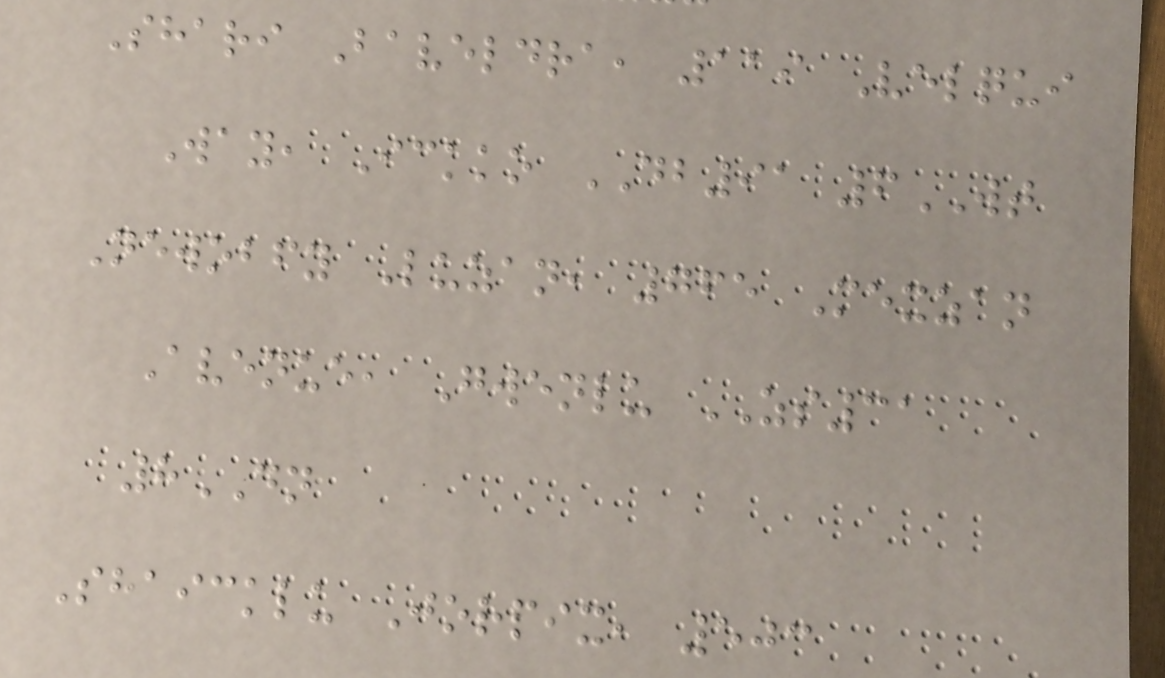Shari Baveldra, 119 Velqui
Way, Ickko DB91 6WT
Newobfy Luzan, 765 Mexzan
Avenue, Gwenlu ZS31
8DN
Shaicklu Jorpix, 503
